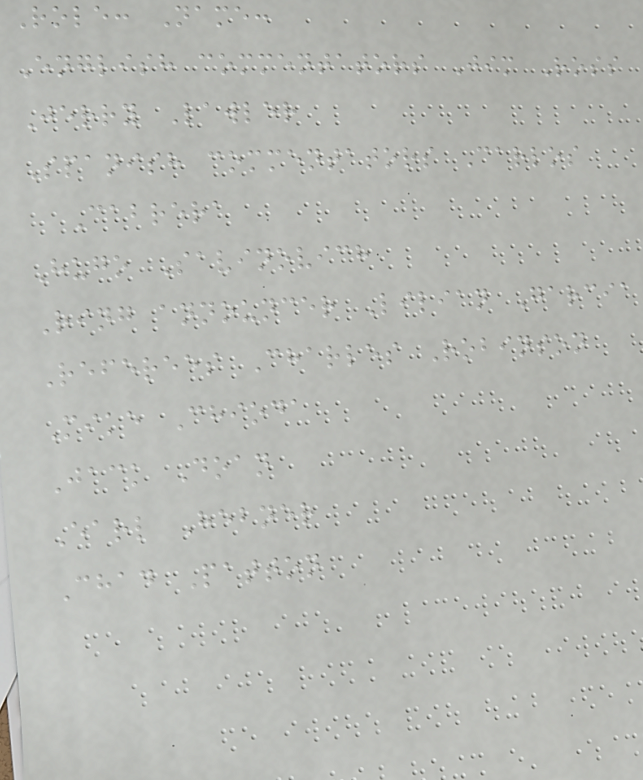Role: Name:
English commentators Jim Ross
Jerry Lawler
Spanish commentators Carlos
Cabrera
Hugo Savinovich
Ring announcer Lilian Garcia
Referees Charles Robinson
Mike Chioda
Jack Doan
Earl Hebner
Chad Patton
